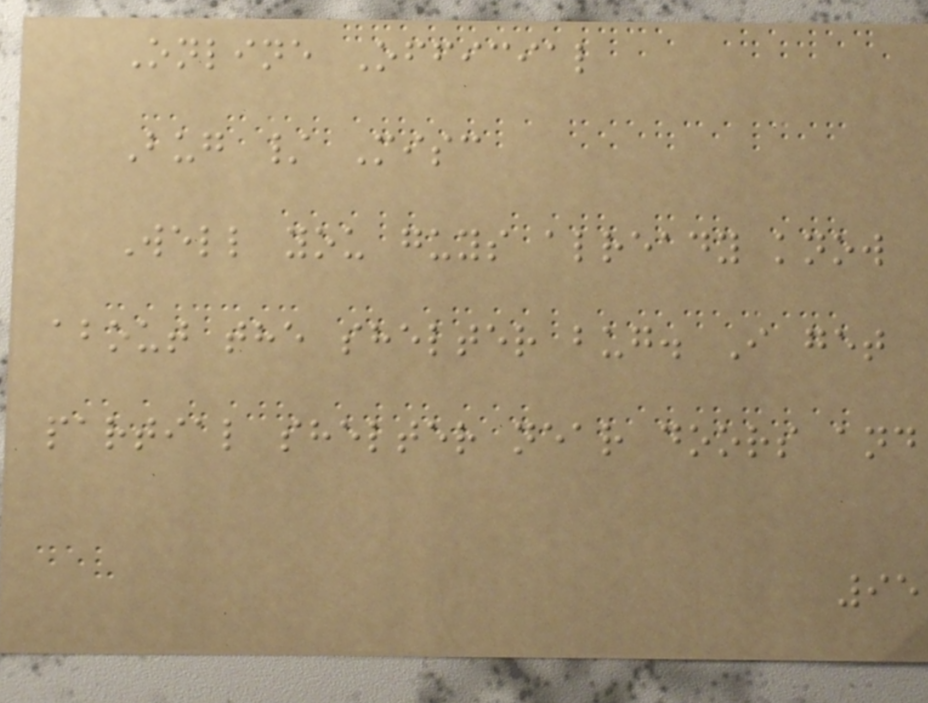Online Official
Bug / Misc
Well you guys already know
about the shelter bug. I get
partial shelter near doors and
95
